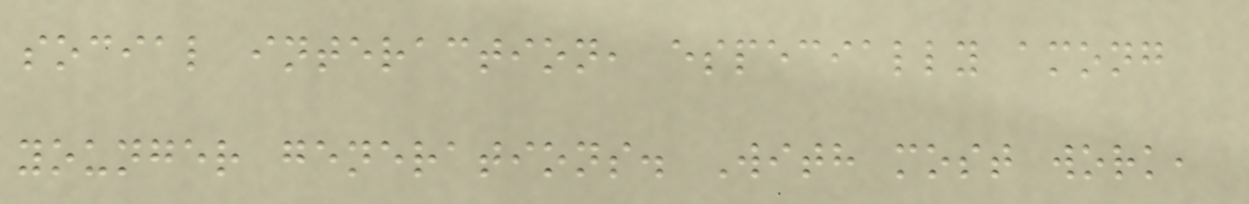social interaction, especially among
younger generations. With most work,
